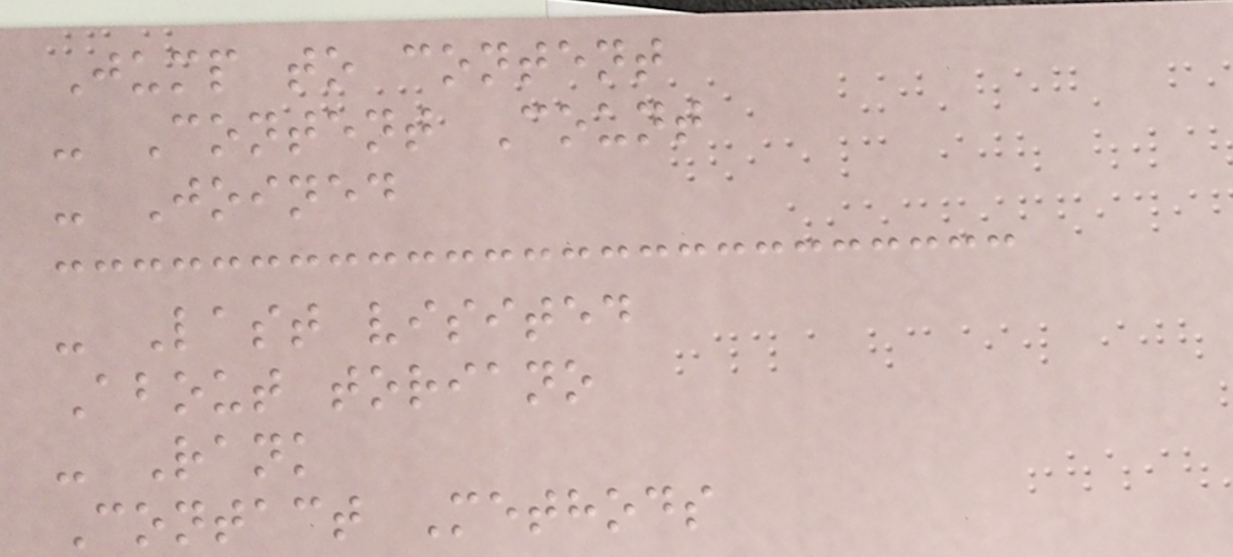Jump to content
- Content Count
- Joined
- Last visited
About toriano
- Rank
Contact Methods
